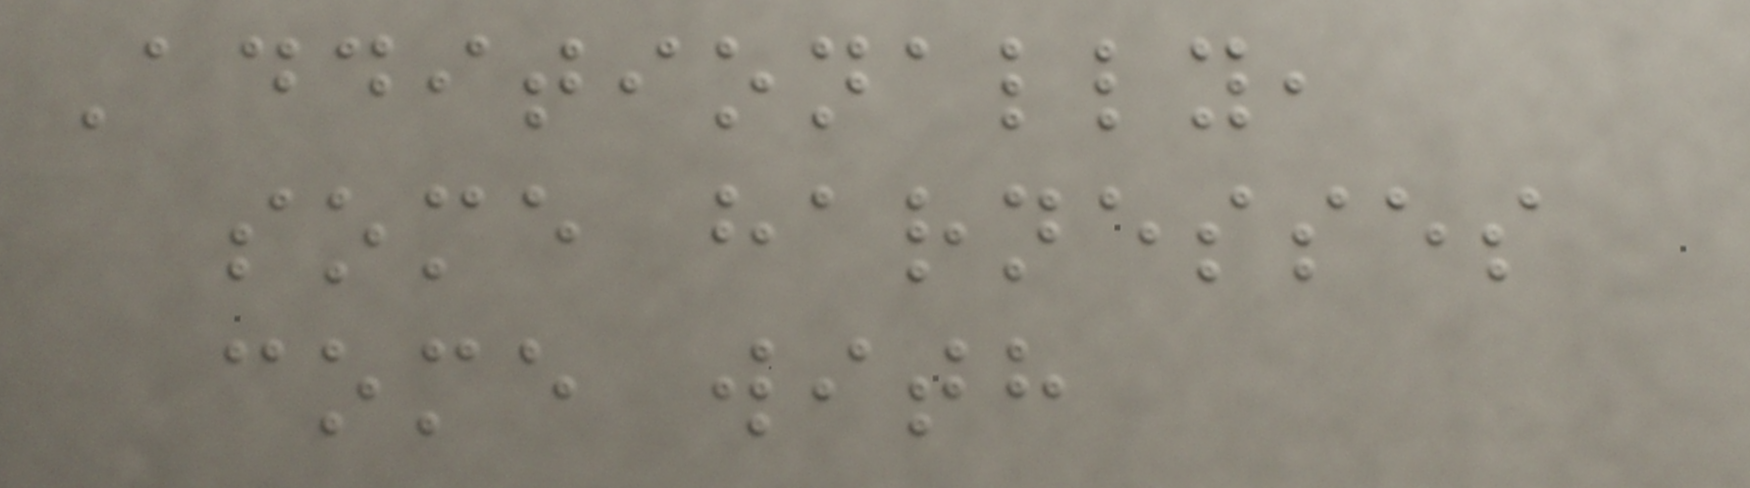Additionally,
some harnesses
come with
